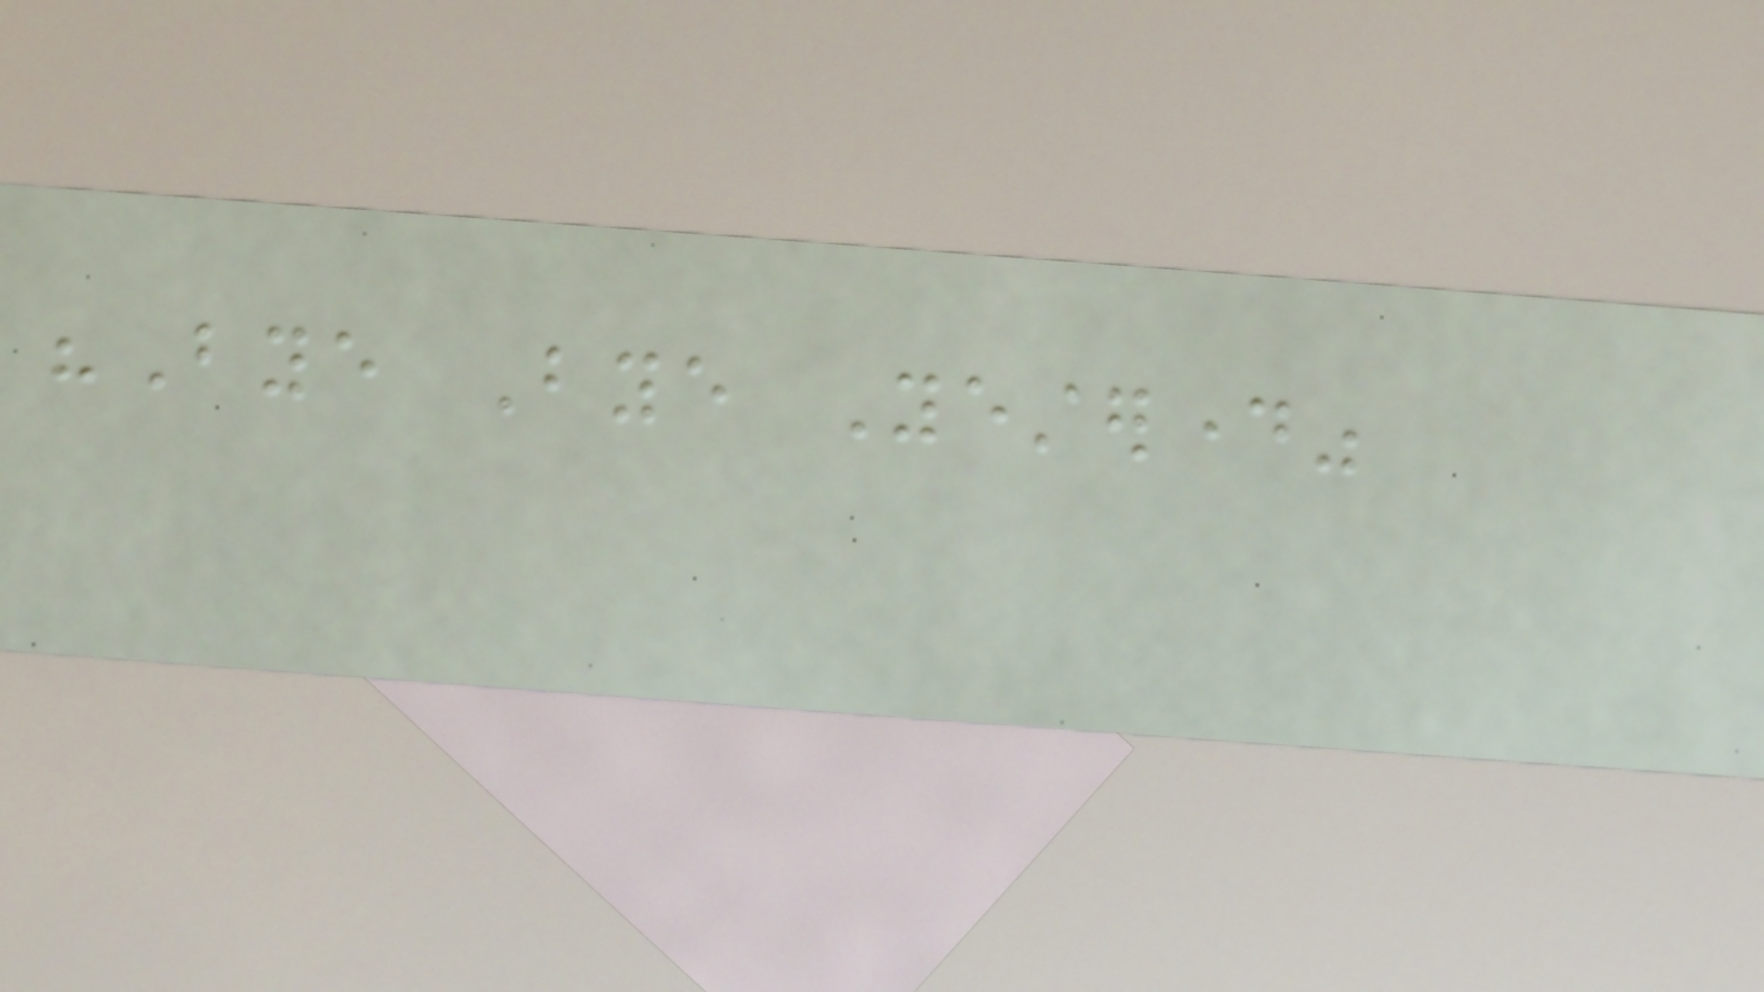"Bye Bye Yesterday"
